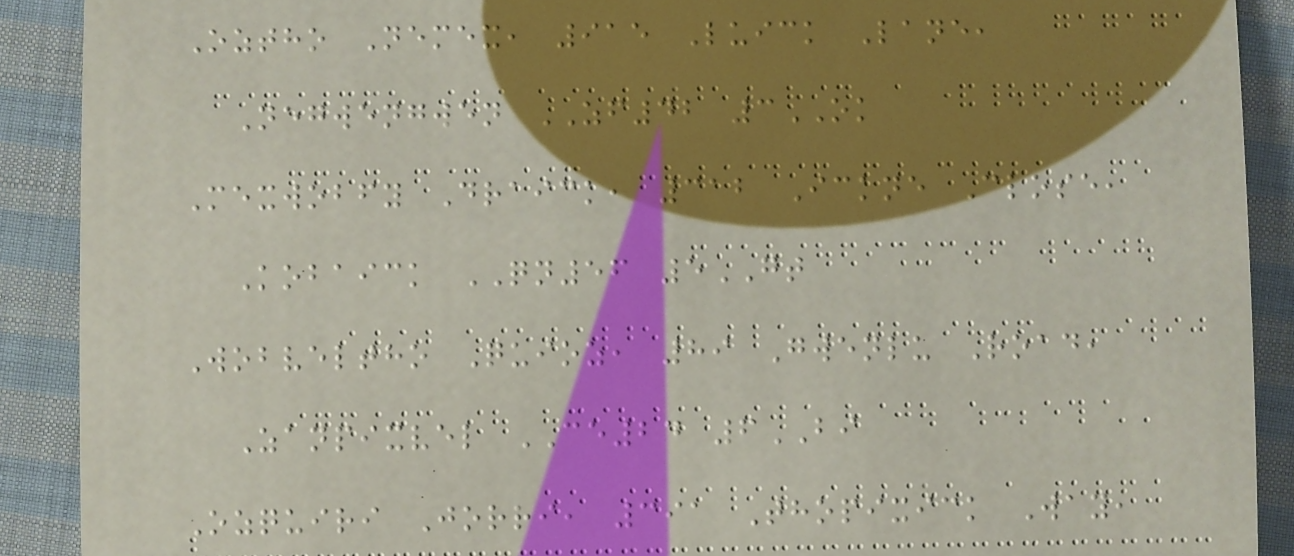Oztho Nemex, 915 Luick Lane,
Negwengwen ZF42 3OK
Mexwobfy Draick, 312 Ickne Close,
Kobaick QN56 5GT
Wobveltho Quioz, 89 Gwenlu Road,
Zanpixvel CE24 6BI
Ozquiri Jorri, 391 Thopixick Way,
